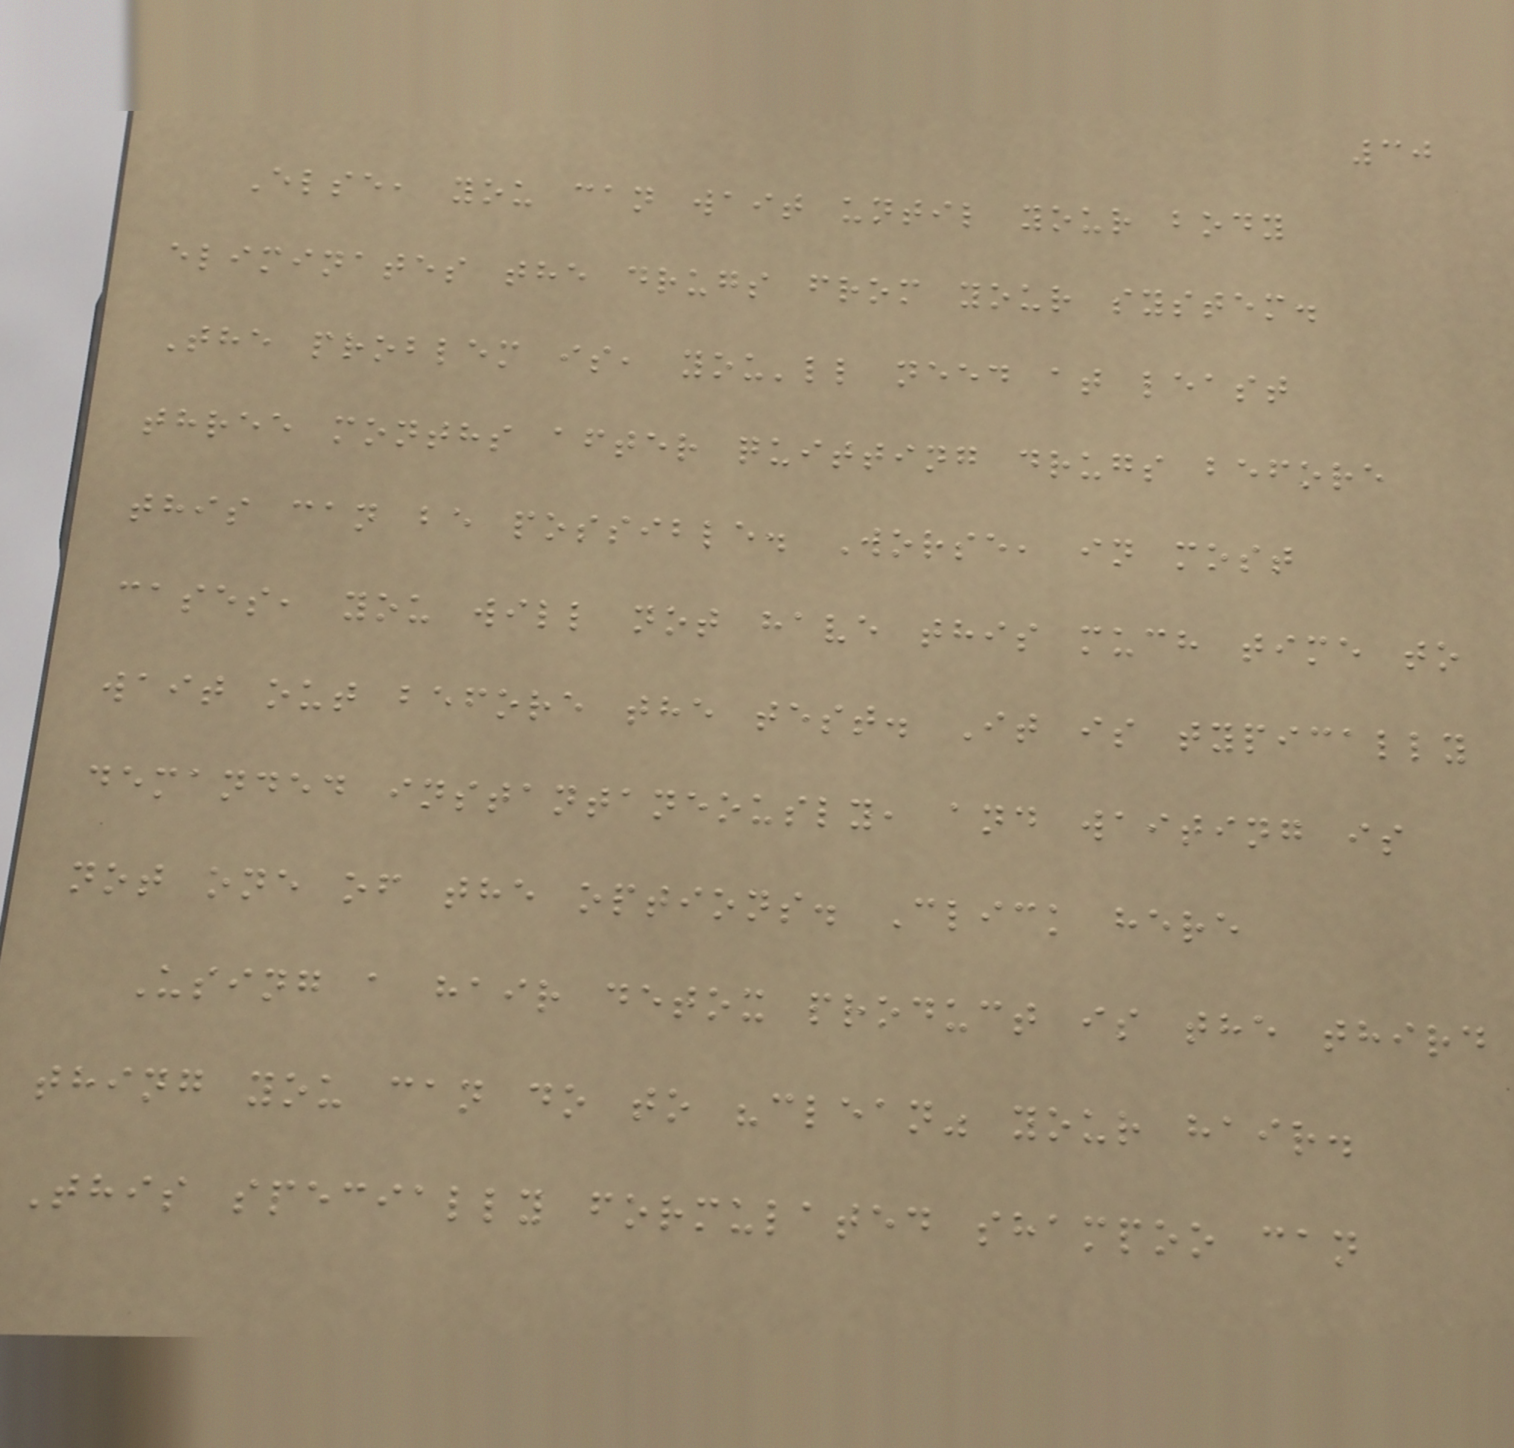30
Else, you can wait until your body
eliminates the drugs from your system.
The problem is, you'll need at least
three months after quitting drugs before
this can be possible. Worse, in most
cases, you will not have this much time to
wait out before the test. It is typically
demanded instantaneously, and waiting is
not one of the options. Click here
Using a hair detox product is the third
thing you can do to "clean" your hair.
This specially formulated shampoo can
